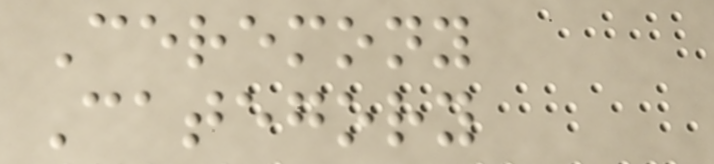Ceremony
Category
